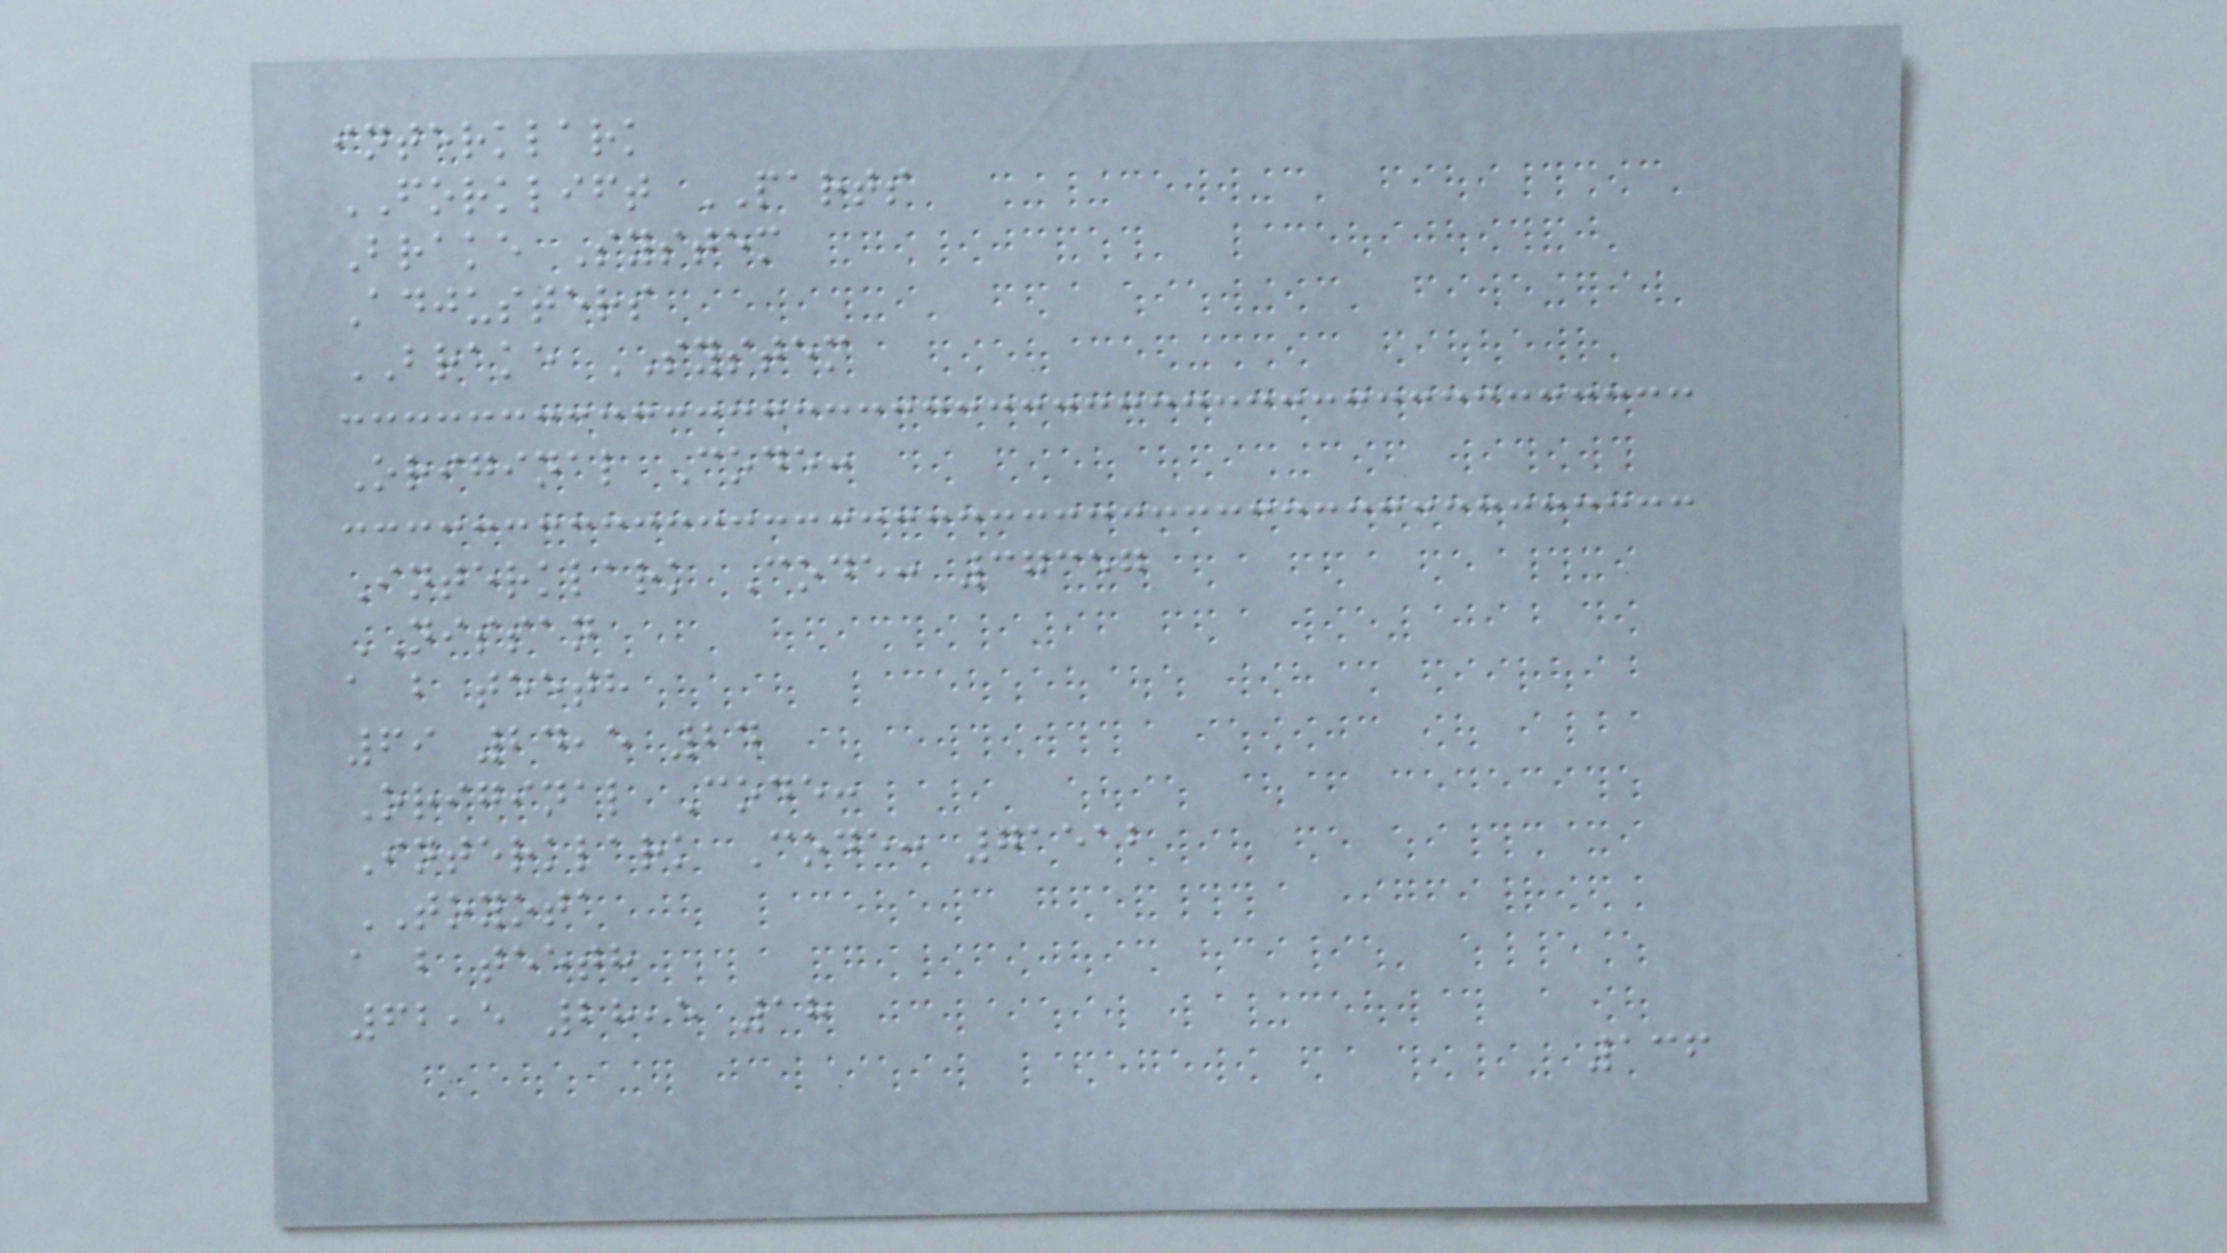interklark
FORKLIFT PARTS
Brake System
Adjusters
BRAKE SYSTEM
Original Code:
Interklark Code: 37357
NISSAN
a b teeth
69 24,5 24
Original Code:
Interklark Code: 71512
TOYOTA
a b teeth
62,5 28,5 18
136
